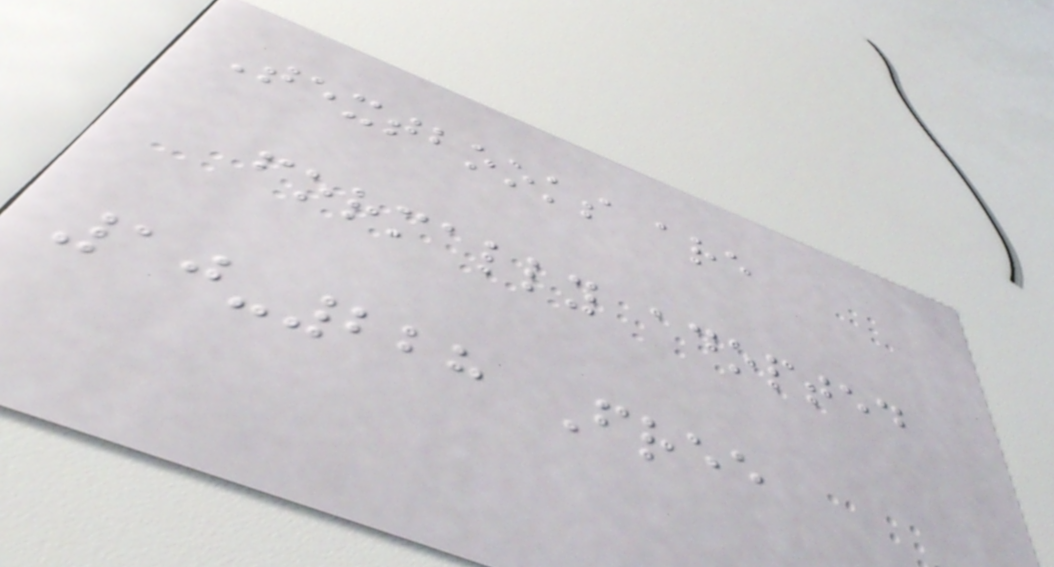Textbooks are
formally adopted
10-228 Free
